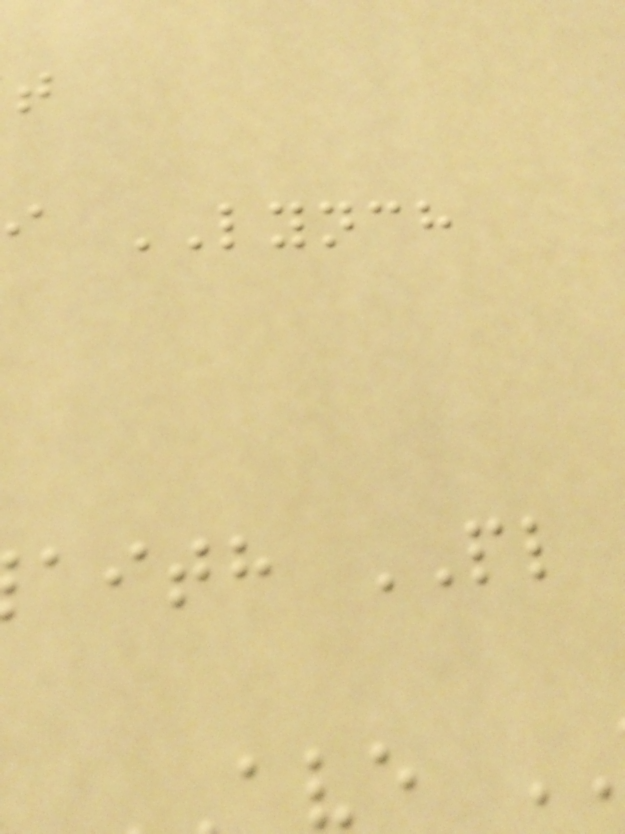i LYNCH
aith PL
